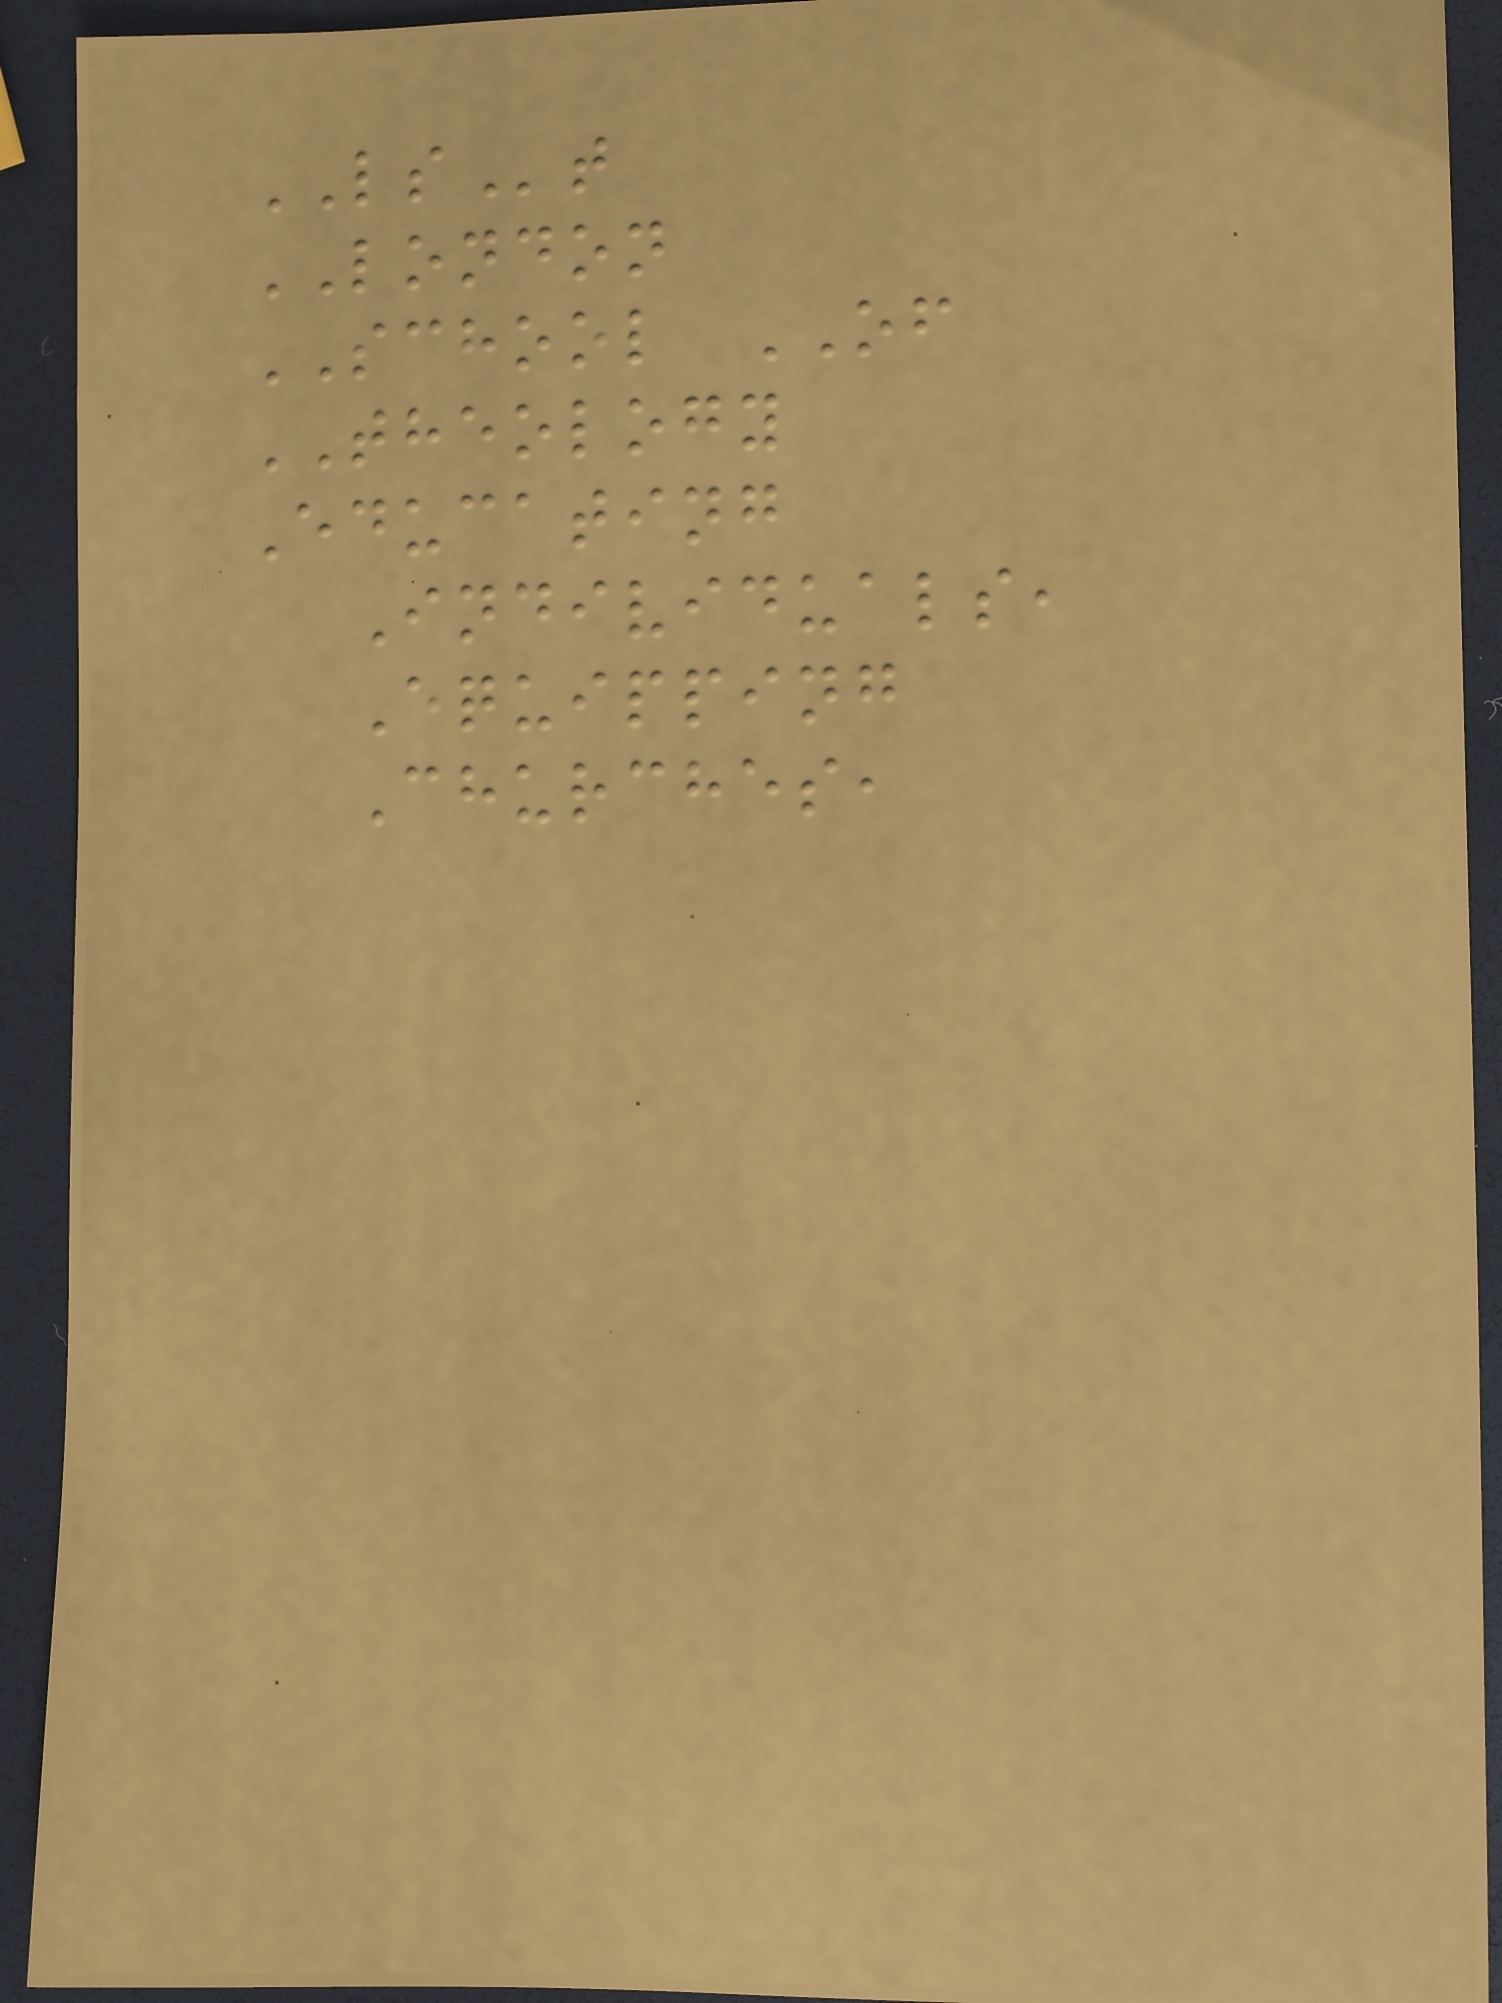LSt
LONDON
SCHOOL OF
THEOLOGY
Educating
Individuals,
Equipping
Churches,
